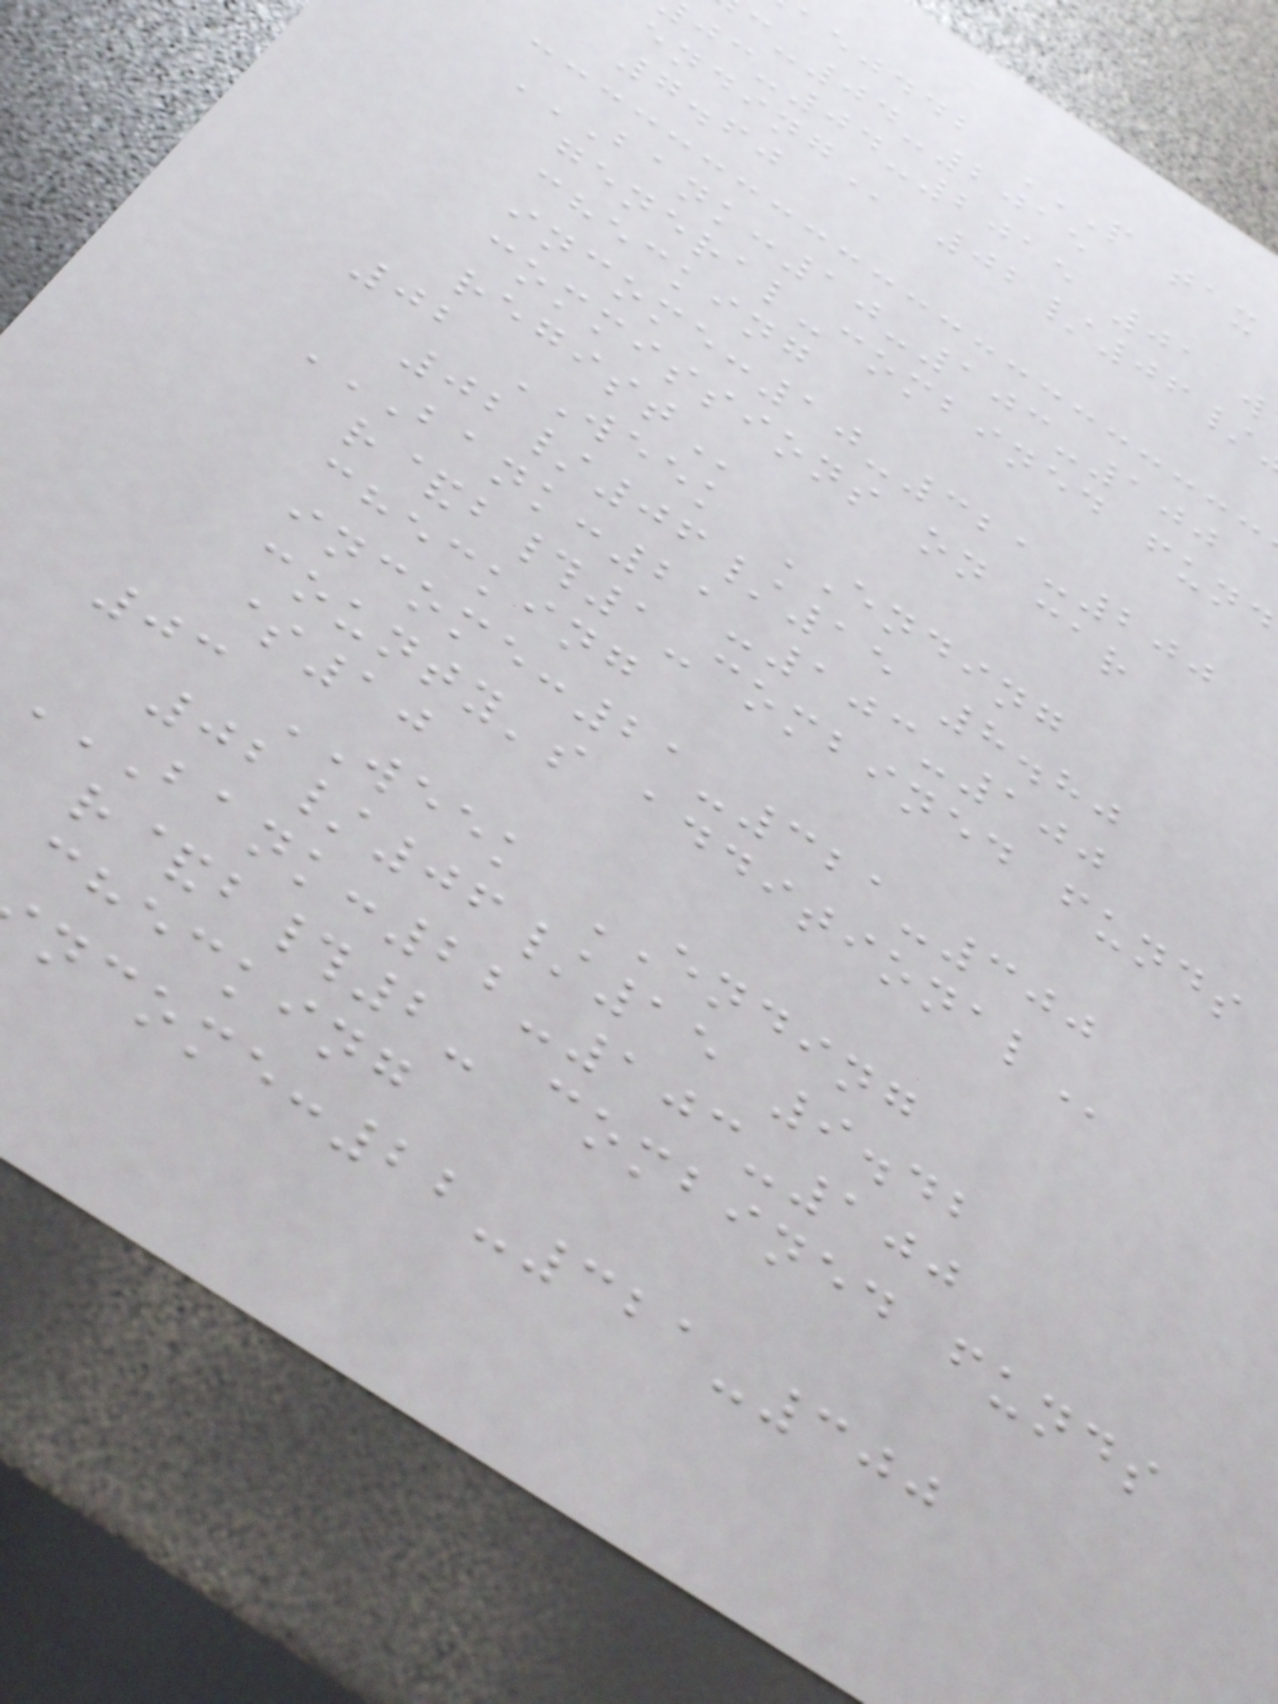-04-2015
-04-2015 01
02/06/
7.60
BANK:10-103-100
general-combined
checking
income:10-321-200
commissions on car
02 WEEK ENDING
02/06/15 8.80
BANK:21-103-100
r&b#1-combined funds
checking
income:21-321-300
county's
$10
03 WEEK ENDING
02/06/15 9.42
BANK:22-103-100
r&b#2- combined funds
checking
ncome:22-321-300
